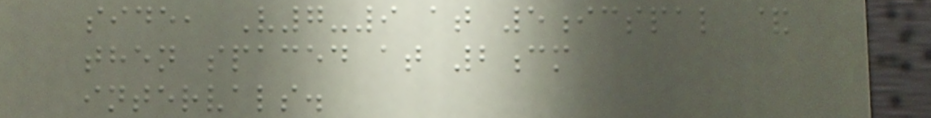side, V7-9 at 5icspal &
then spaced at 2cm
intervals.
